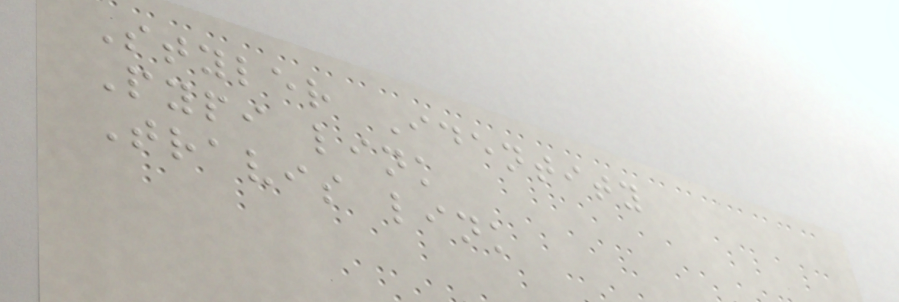Styler Identity
Pypi link
Travis link
